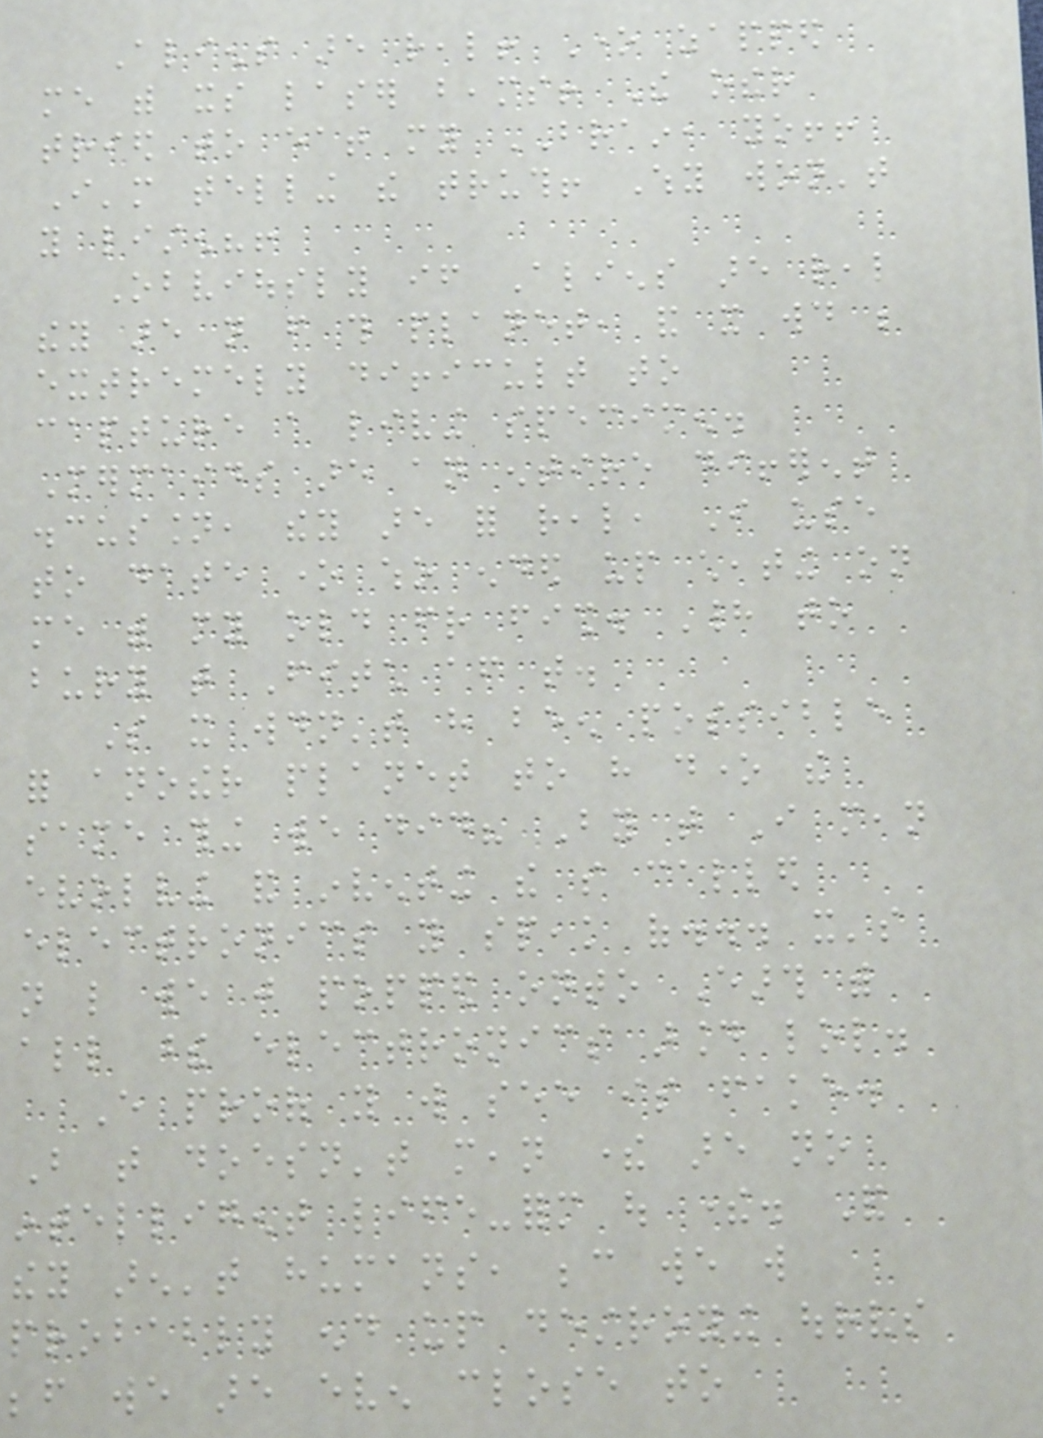Aliens are real! One zapped
me with its laser beams! The other
tried to eat my BRAIN, yo!!
I'm telling the truth! Why won't
you listen?!
Obviously if Aliens are real
they are not from this planet, and it would be
extremely difficult to
capture a living specimen.
Mermaids are an entire different
discussion, they are for real, I use
to date one who ended up cheating on
me with my old friend fish. Had to
bury that Fitch after that.
So it wouldn't have been possible
for another planet to have done the
same thing we did? By that I mean
evolving and inventing the so called
electronics you speak of... it's
not like we just popped onto Earth with
all these electronics around lol.
Every proof you will see is fake.
But that doesn't mean there are no
intelligent life-form out there. And
they aren't humans, because we will
probably end up destroying ourselves
before we are even close to
